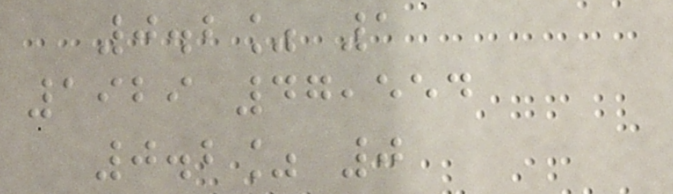0.2% 1
1929 47,554
0.2% 0
